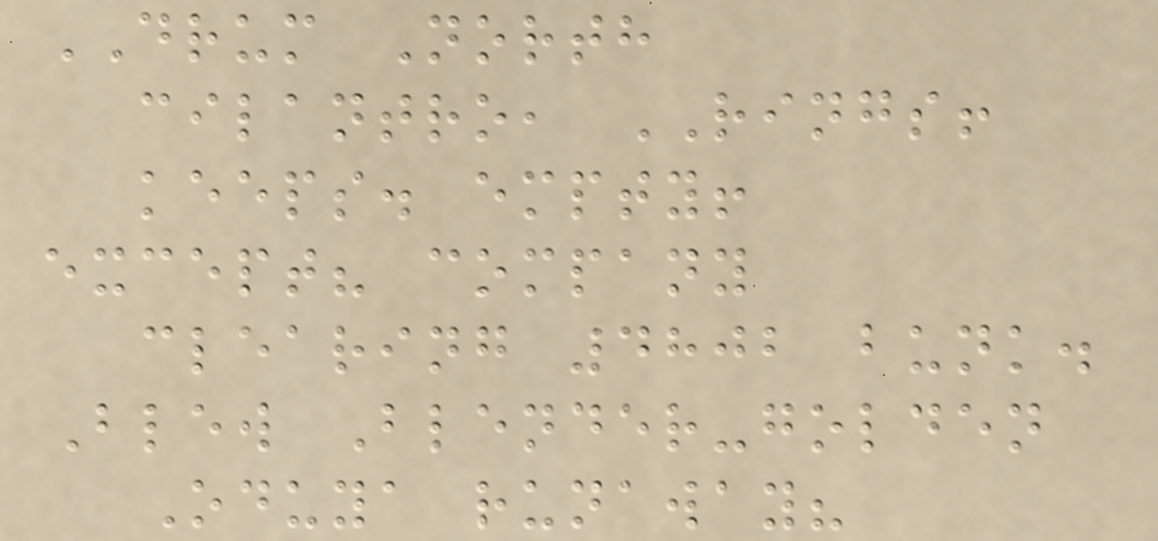DRUM North
cilantro, RINGS!
keeps. empty!
except? company
clearing 4802 bunk.
Blew Blender-golden
Oduya runaway?
